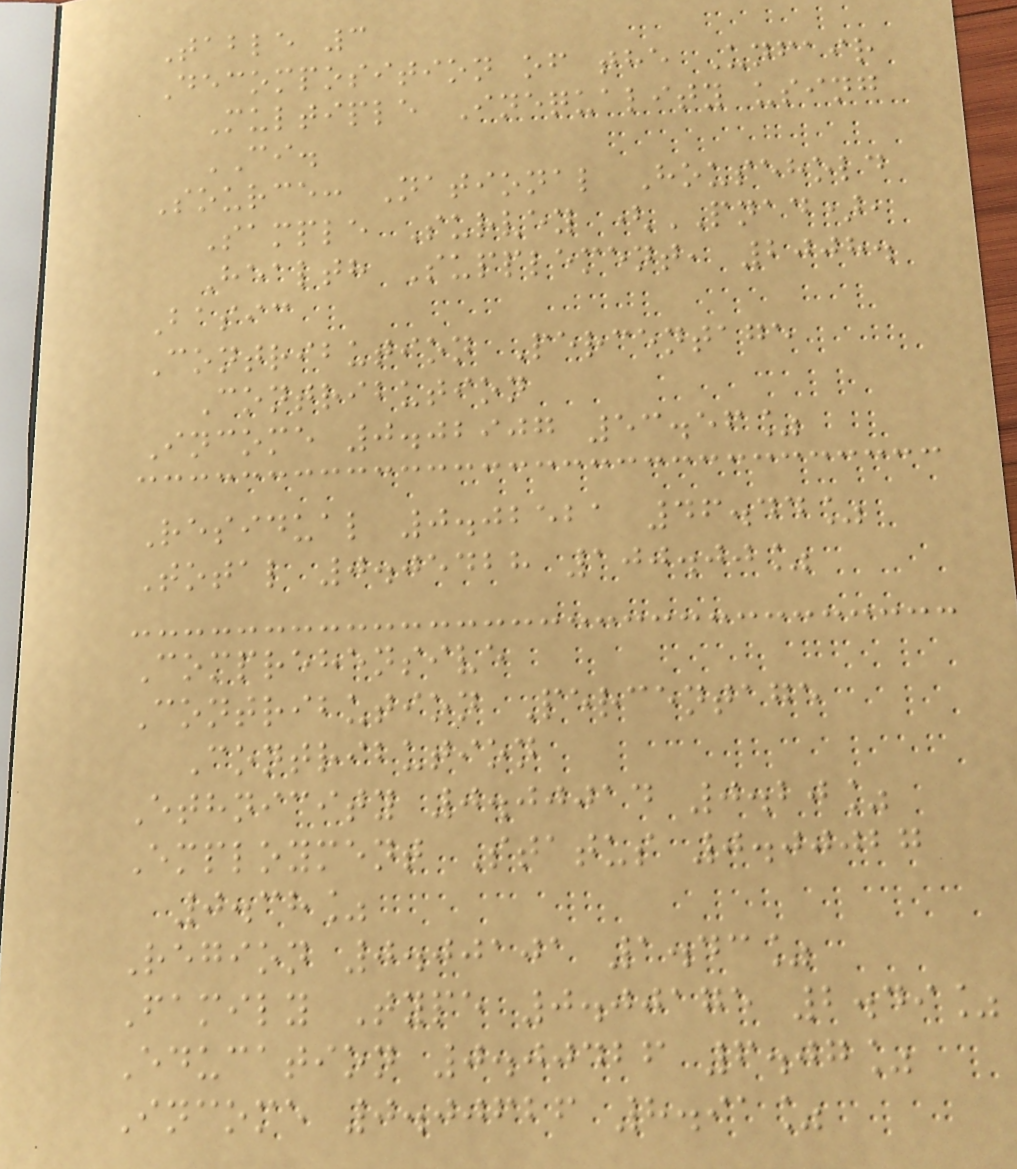Table 3
Decomposition of the Unfair
Multiple Inequality using
CI.
Source: National Household
Sample Survey (PNAD),
Health Supplement, 2008.
Basic
Contribution Percentage
Contribution
Income 0.02907 53.56%
Residual 0.02521 46.44%
Total 0.05428 100.00%
Comprehensive
Contribution Percentage
Contribution
Ethnicity 0.00014 0.20%
Employment Status 0.00027
0.38%
Region 0.00101 1.43%
Family Type 0.00175 2.49%
Education 0.00426 6.07%
Income 0.00626 8.91%
